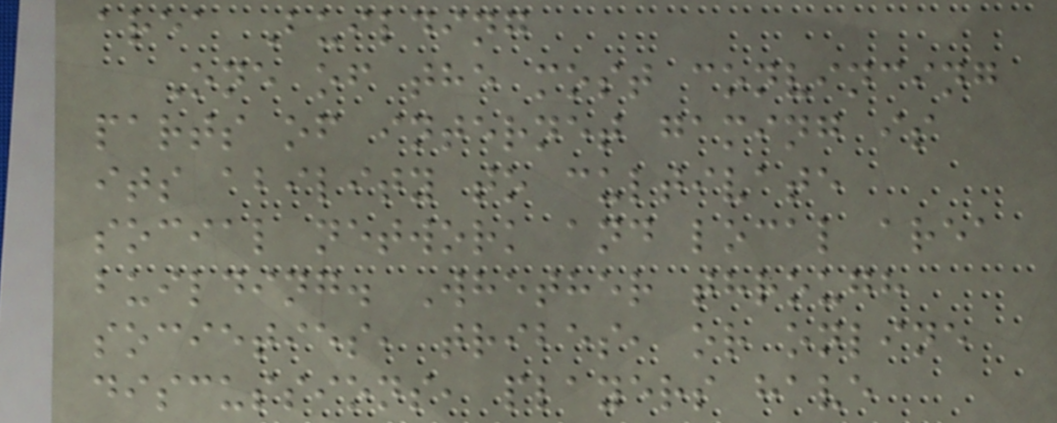area Building
One of the most convincing
parts of internet gaming is
its ability to cultivate
social network and local area
building. Whether through
societies, tribes, or online
discussions, players have
